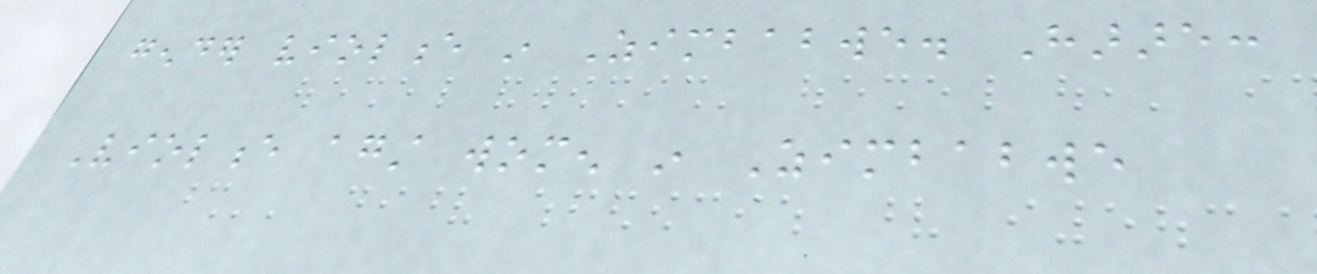gender violence in Zimbabwe. Harare:
Violence against women in Zimbabwe
